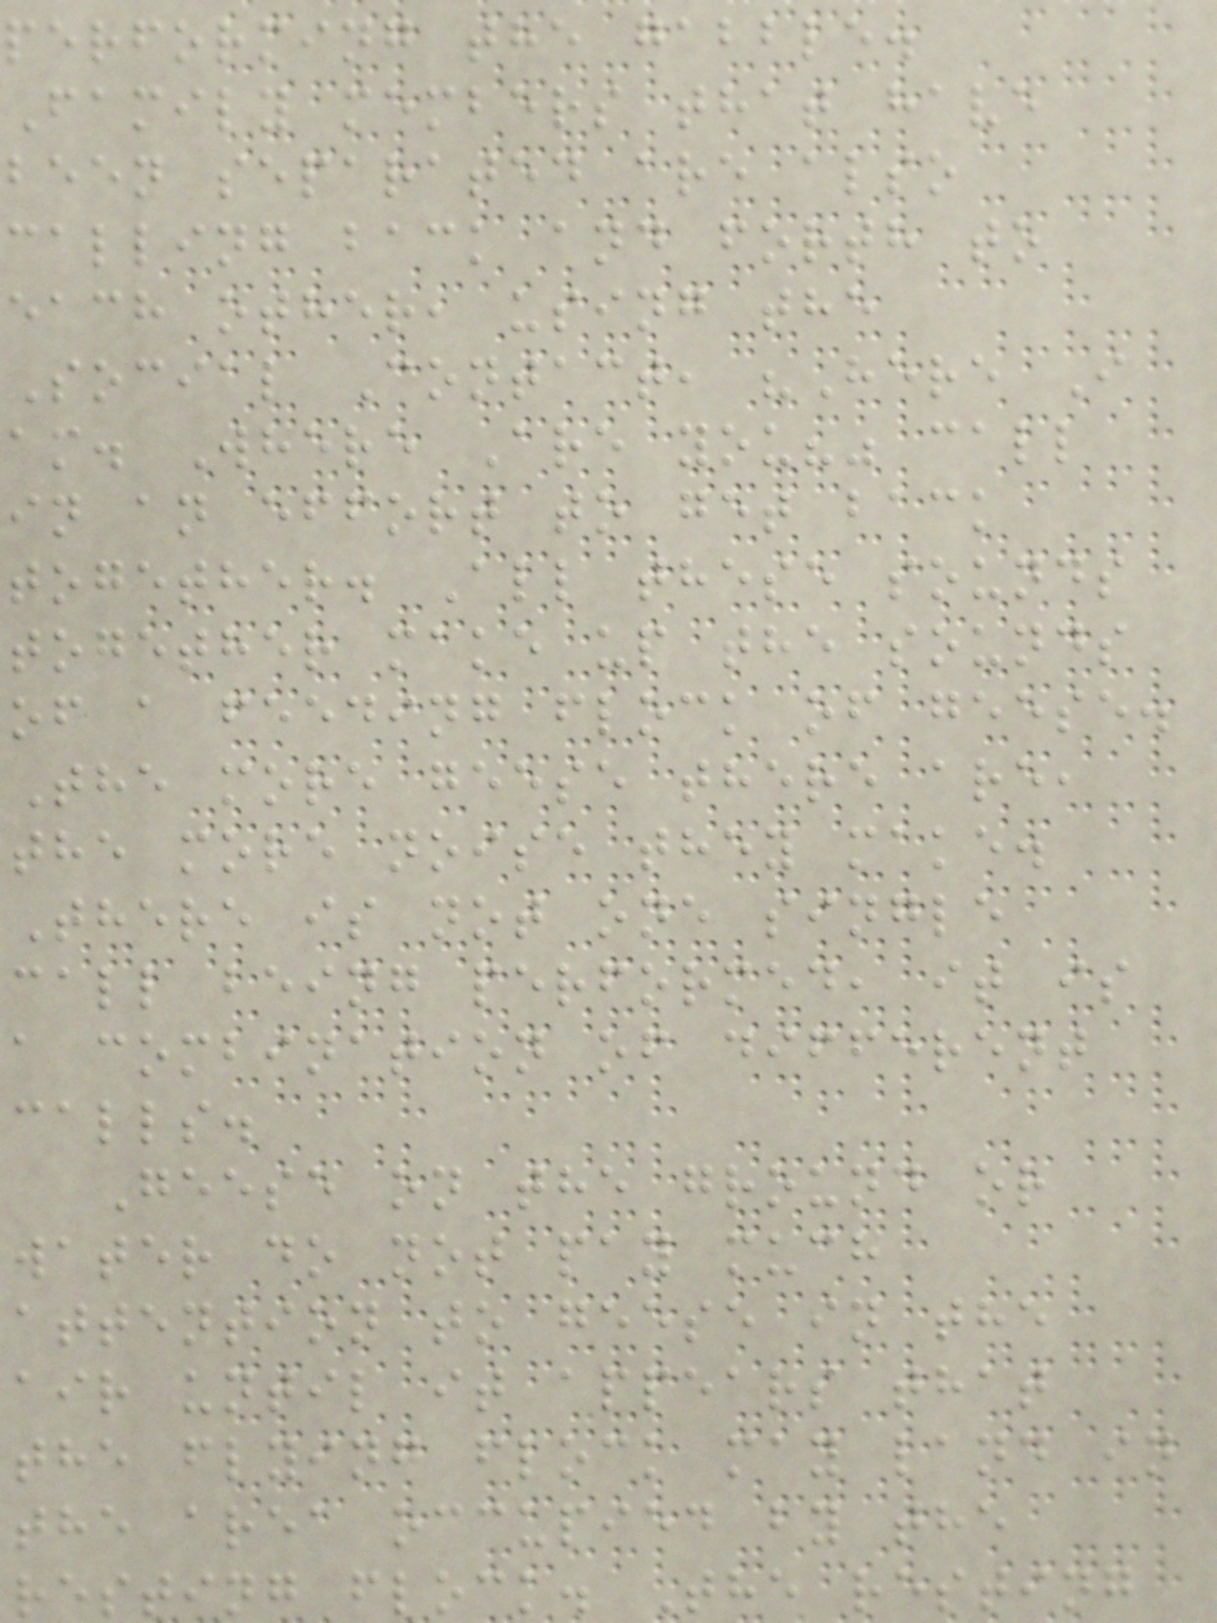performing the gabble.
Family members that have
been separated are also
calling back and forth to
each other, using the
Social Contact, "Here I
am. Where Are you?" call
in an effort to get back
together. All these sounds
together make up the sounds
of a feeding flock of geese.
The more geese there are,
the more noise they make.
There is not one single
call being performed, it is
a combination of different
calls.
Geese on the ground or
water do not pay much
attention to geese in the
air until it appears that
the flying flock may land in
the area occupied by the
resting flock. The resting
